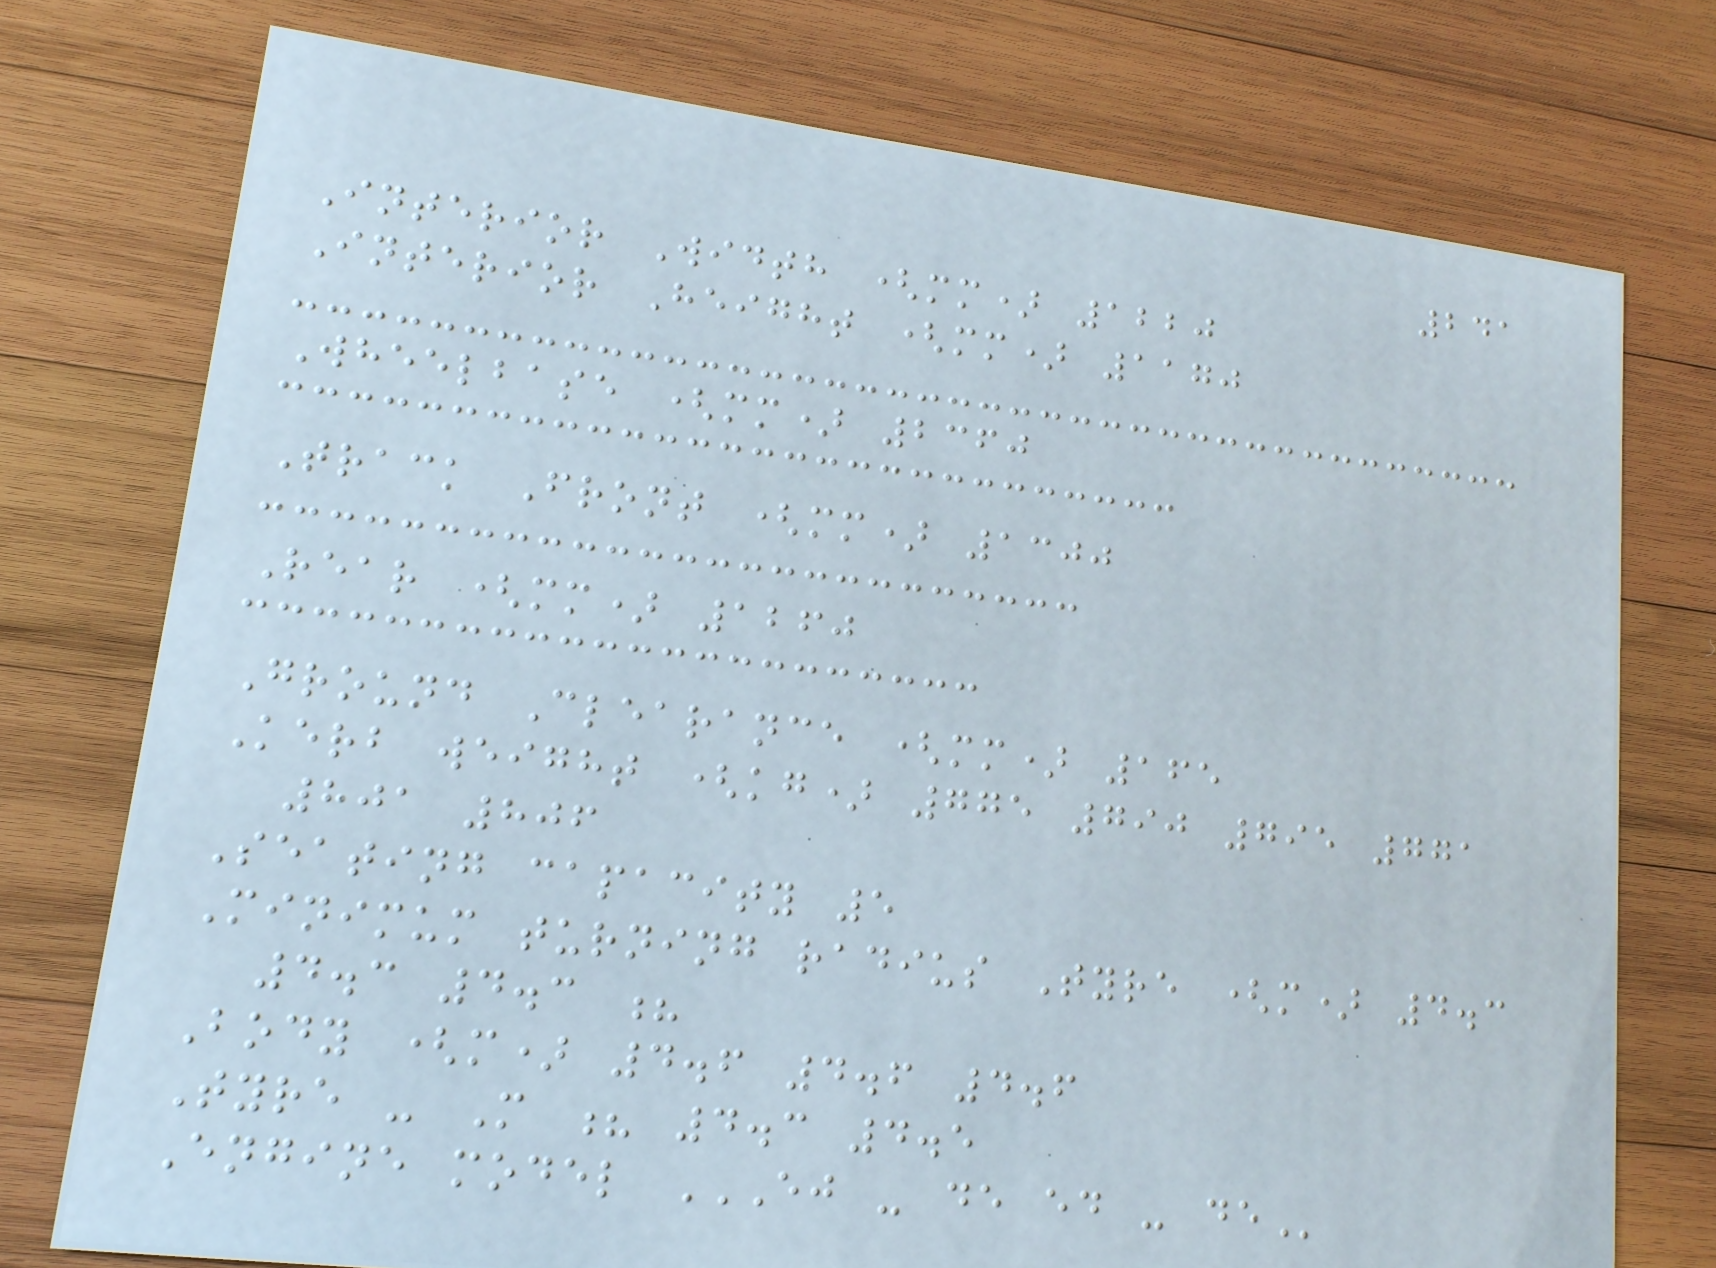241
Interior Width (mm) 1220
Interior Height (mm) 1170
Wheelbase (mm) 2360
Track Front (mm) 1300
Rear (mm) 1260
Ground Clearance (mm) 165
Kerb weight (kg) 775 790 795 771
801 806
Seating capacity 5
Minimum turning radius Tyre (m) 4.3
4.3 4.3 ?
Body (m) 4.6 4.6 4.6
Tyre - M ? 4.3 4.5
Engine model EJ - DE ED - DE
